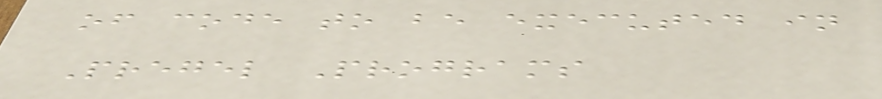of code to be executed in
Pregel Programs
